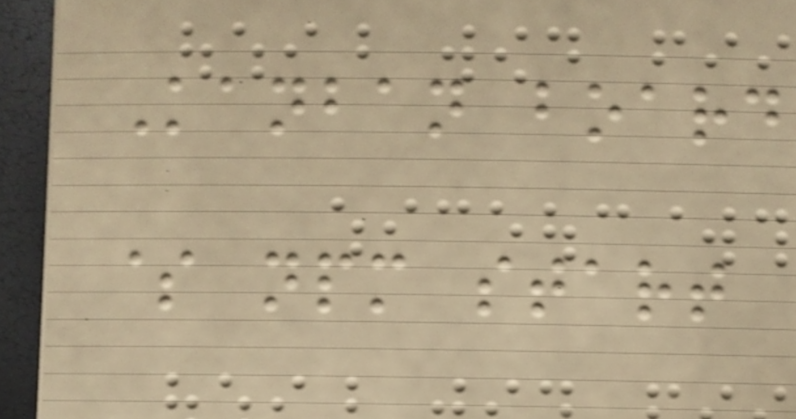Kanban board
$ npm start
